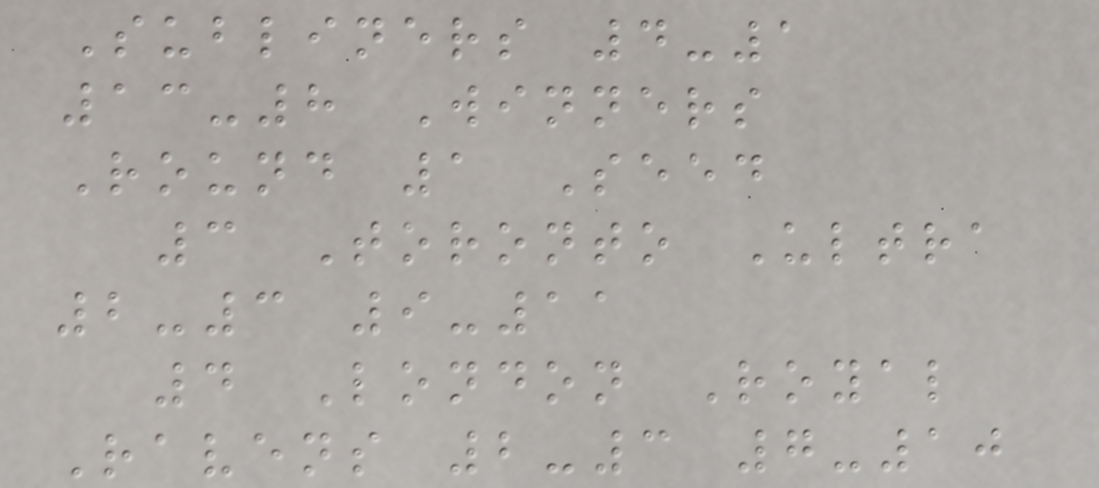Subliners 4-1
13-8 Winners
Round 1 Seed
3 Toronto Ultra
2-3 9-11
4 London Royal
Ravens 2-3 7-10
